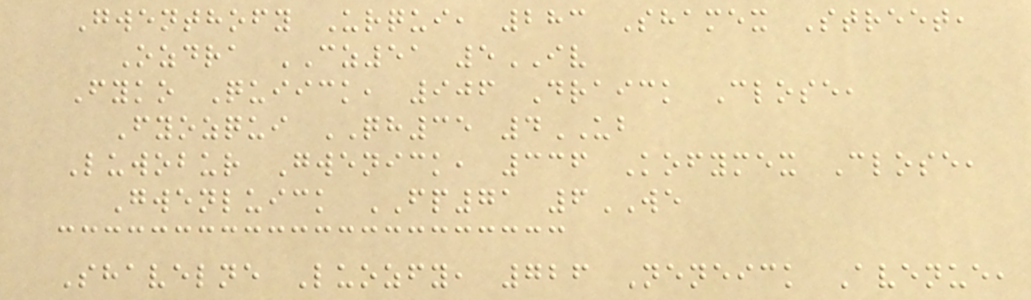Gwenthofy Urqui, 283 Shamex Street,
Ozdra CZ51 5IV
Fyko Quiick, 906 Draick Close,
Fyozqui QH35 4UB
Luwobur Gwenick, 336 Kofymex Close,
Gwenluick FP71 6WE
Shavelne Luozfy, 726 Neneick Avenue,
